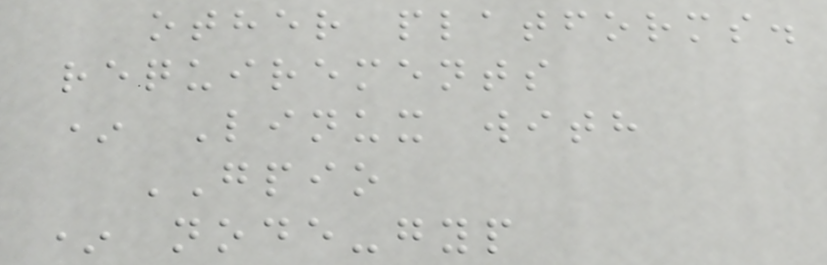other platforms.
requirements
* Linux with
GPIO
* node-gyp
